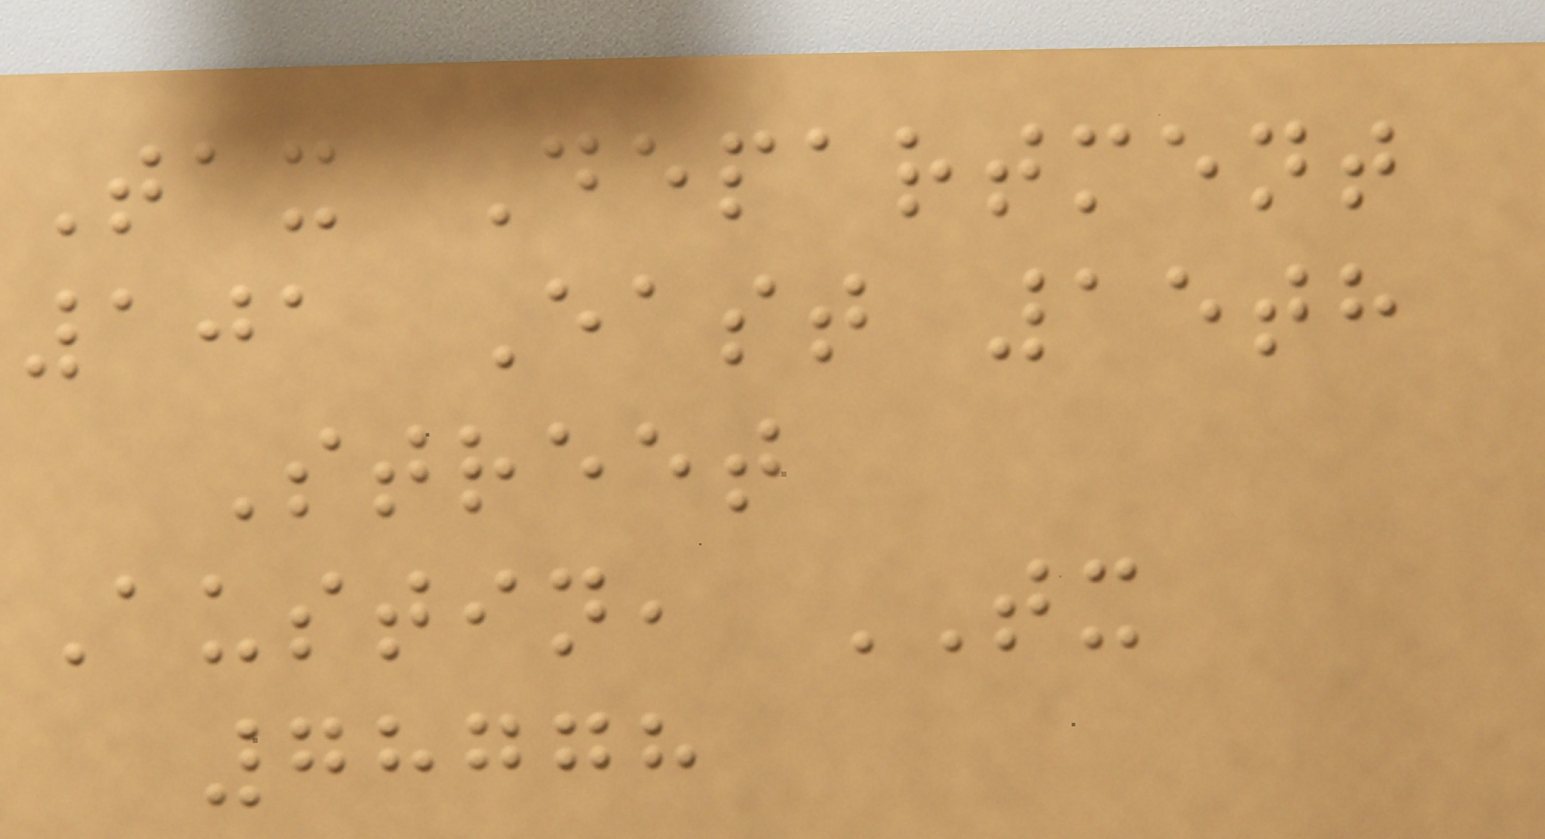Tax Department
101 East 15th
Street
Austin, TX
78778
